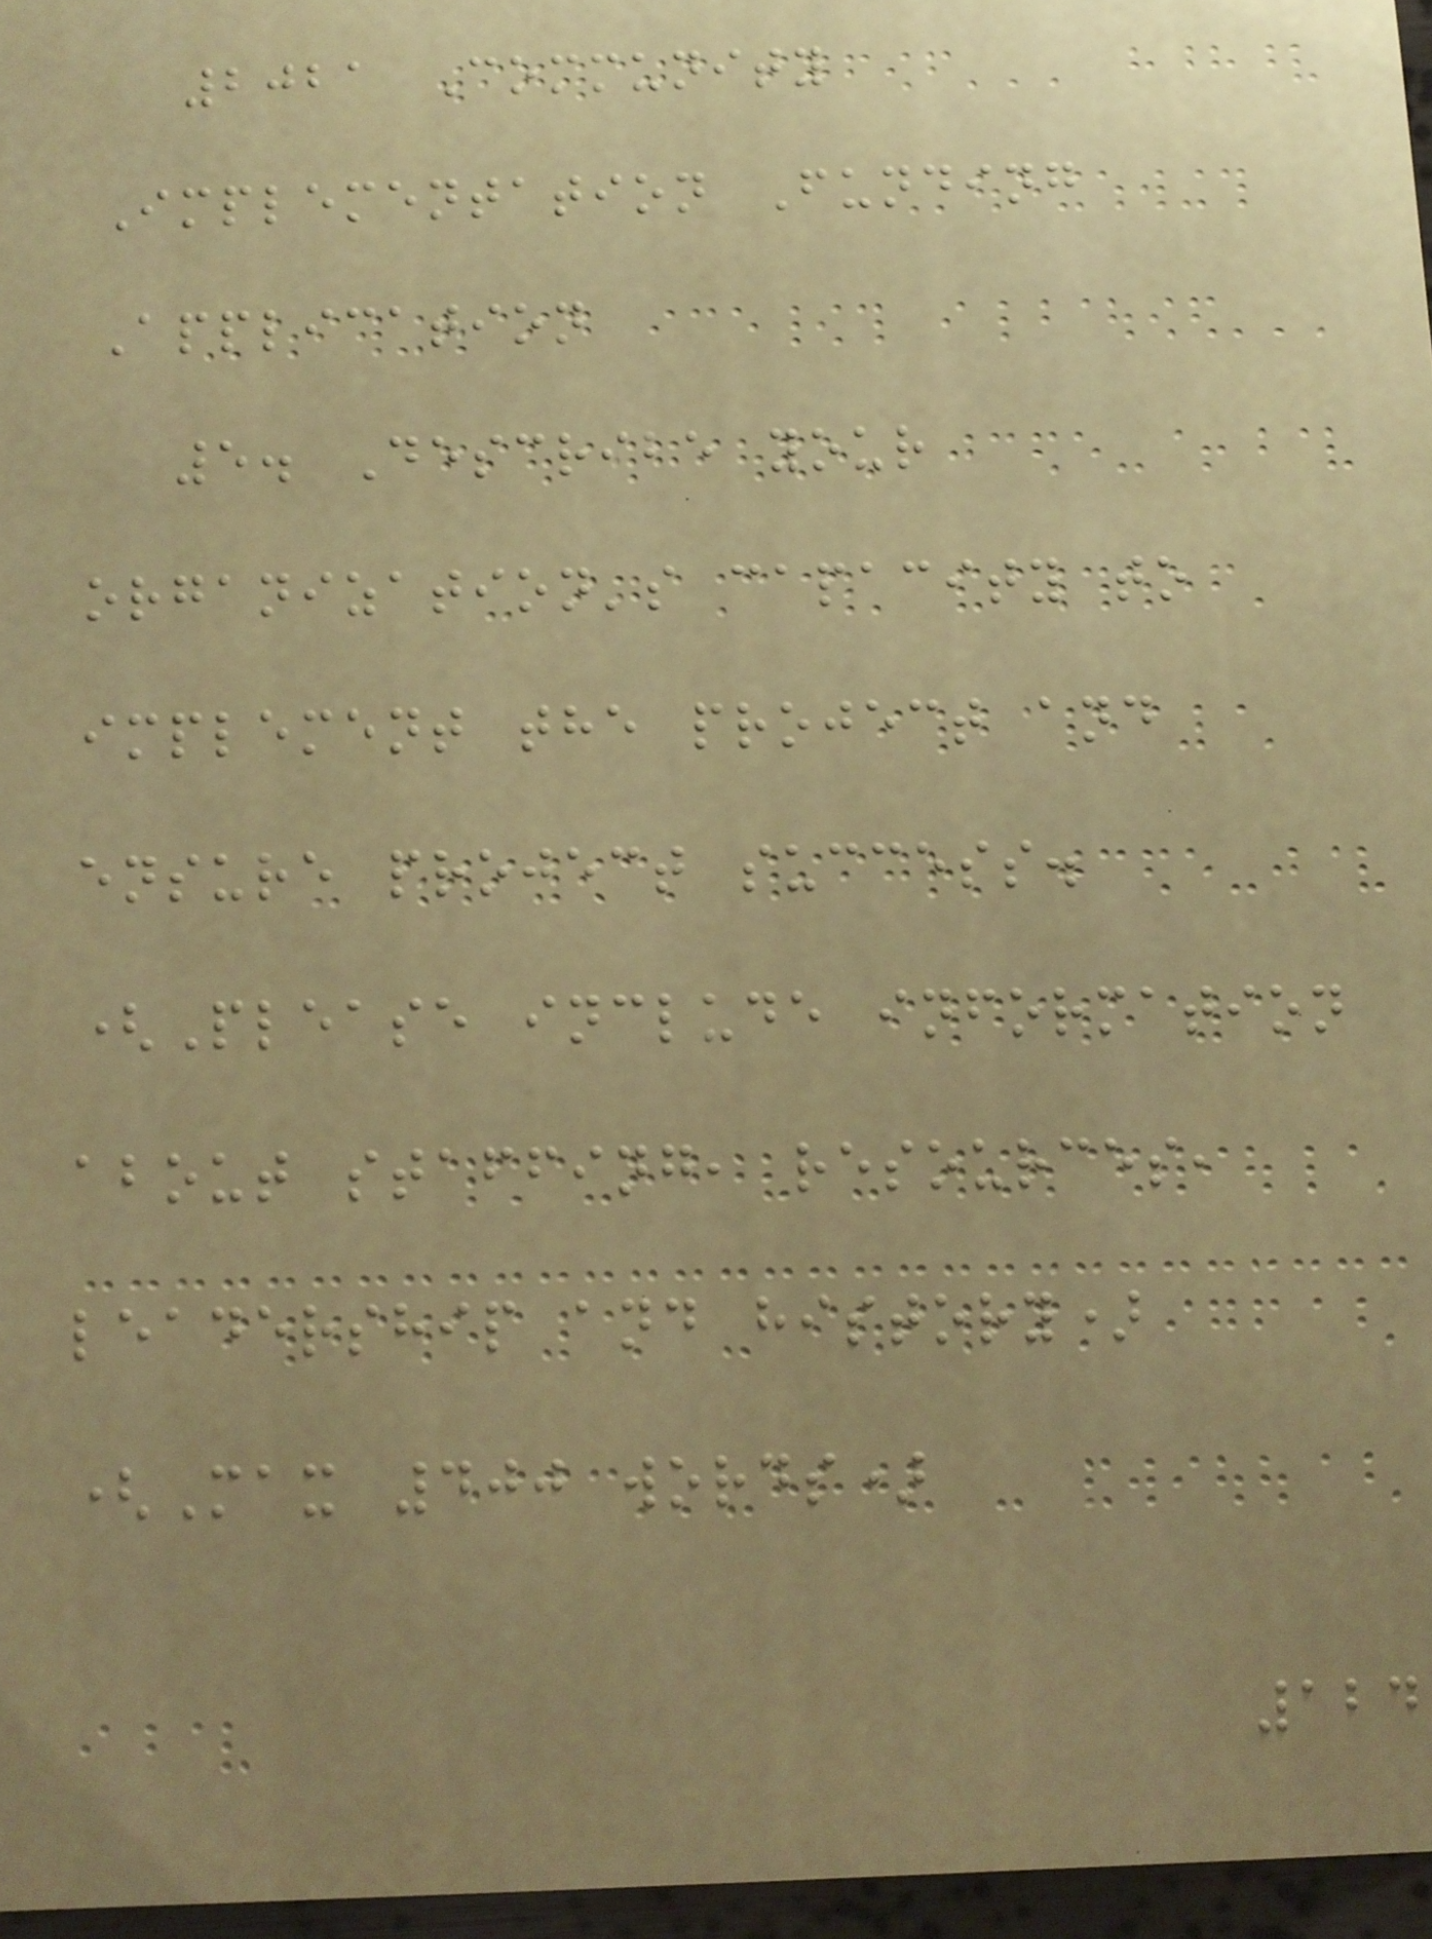2021 Community
Implementation Funding
Application
5. Describe your
organization's capacity to
implement the project and
ensure project success.
(Please include information
about staffing, resources,
leadership and history)
(Max 400 words)
124
